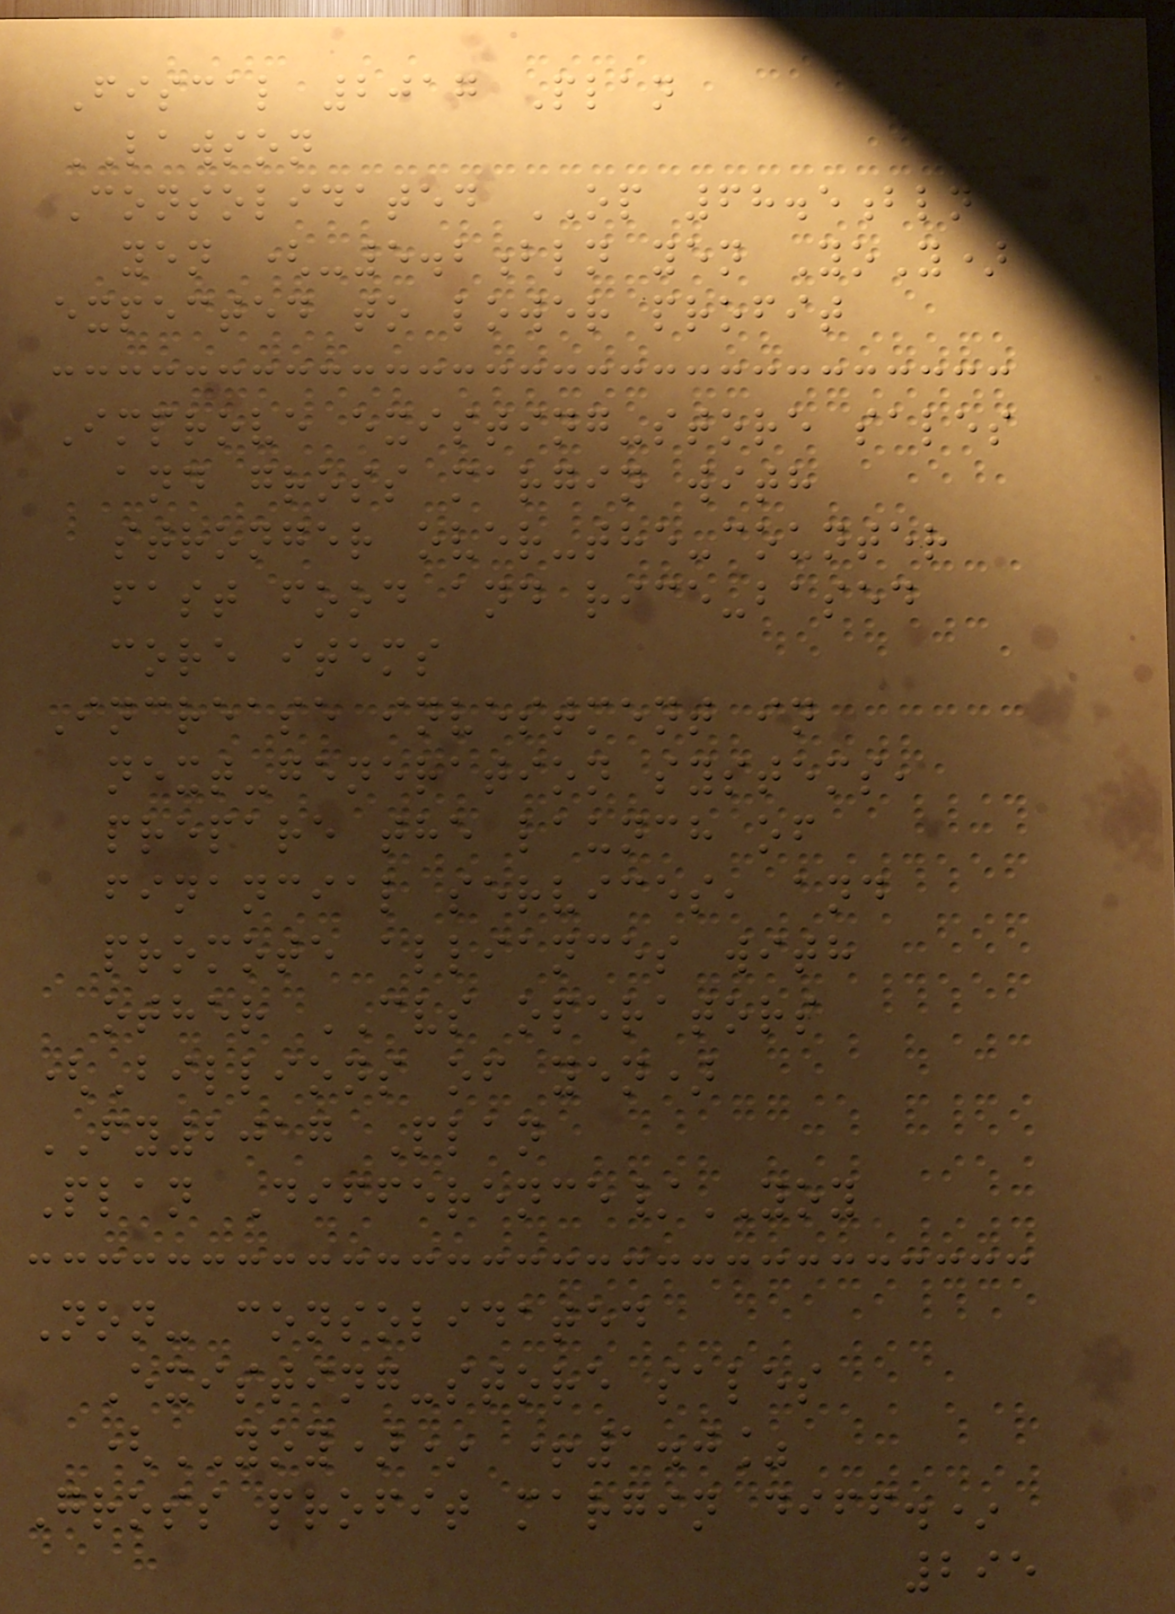Fiscal 2017 Plan
LAWSON
Consolidated OP 68.5bln
yen (-5.2bln yen YoY)
expected to lower profit
Improve existing-store sales
and gross margin with
stronger over-the-counter
fast food and rice-based
core items
Increase investment in
next-generation systems,
prepare the launch of
financial services, and
promote alliances with
other CVS operators
(Billions of yen)
FY2017 Plan
Plan Difference/YOY
Non- consolidated
Existing-store sales
(YOY)* +1.0%
Gross profit margin diff.*
295
